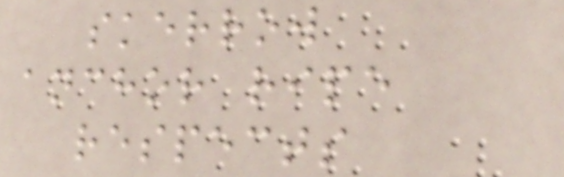skerrow
anchor ripe
respects
